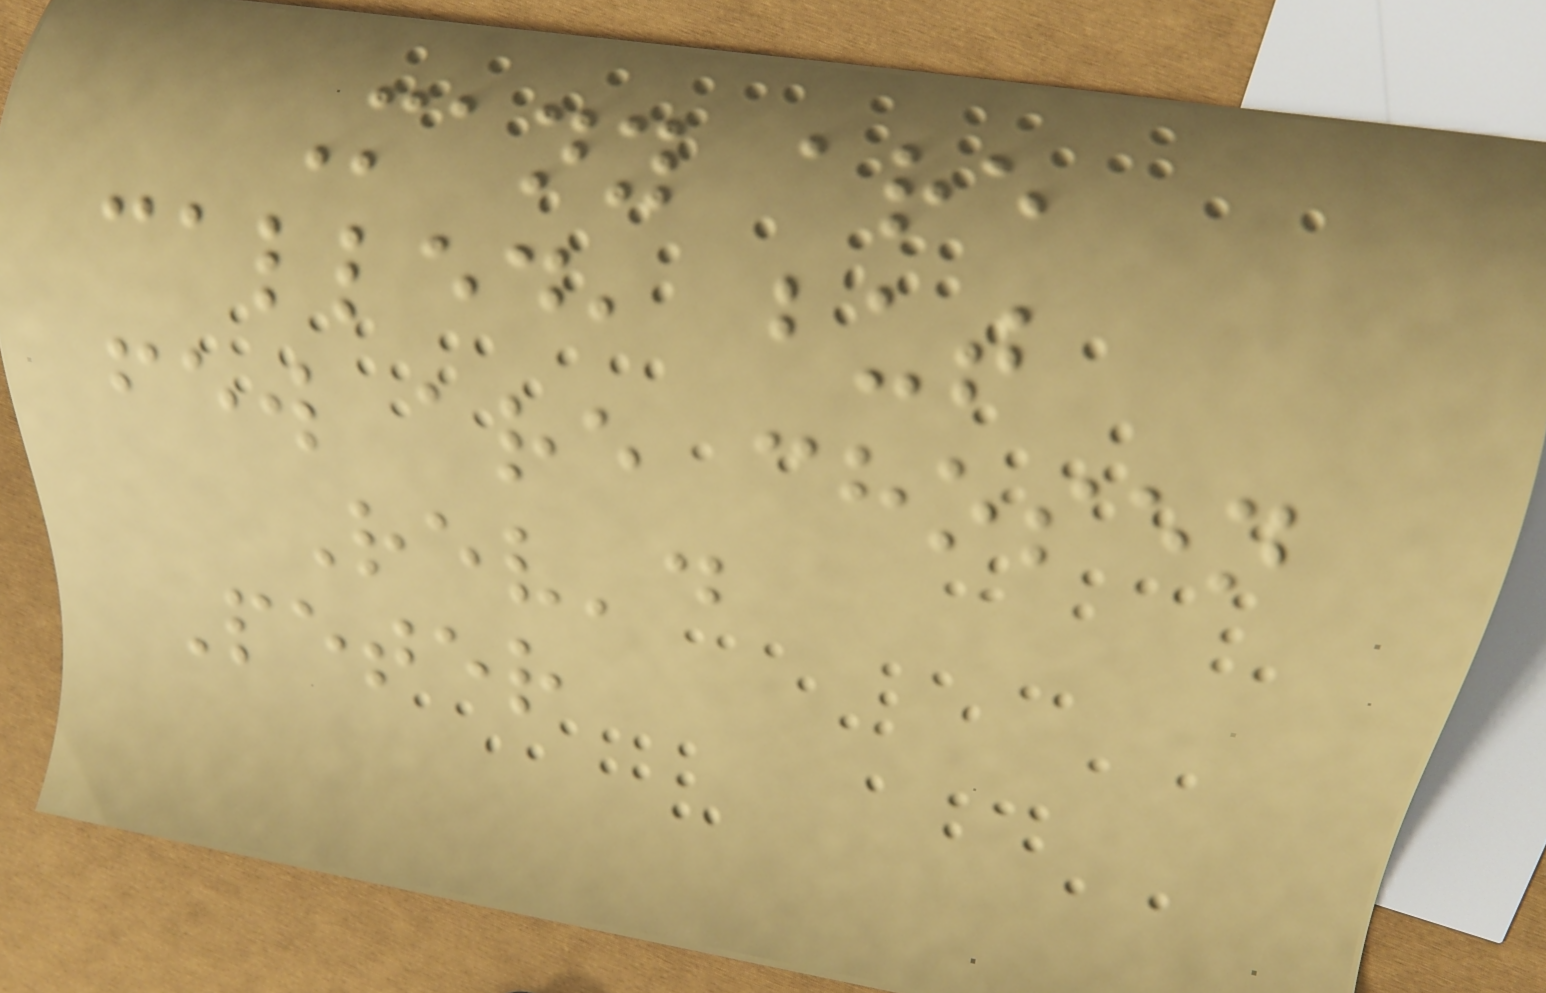Many are
called, but
few are chosen
Rev'd
Peter
